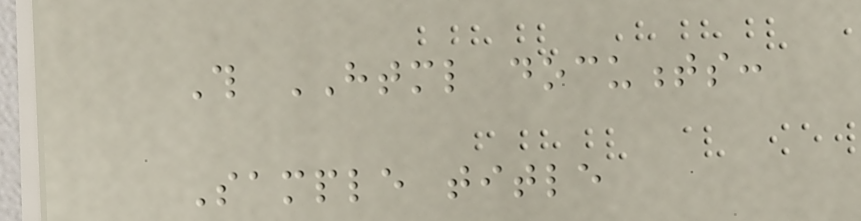This HTML documents:
Sample title
